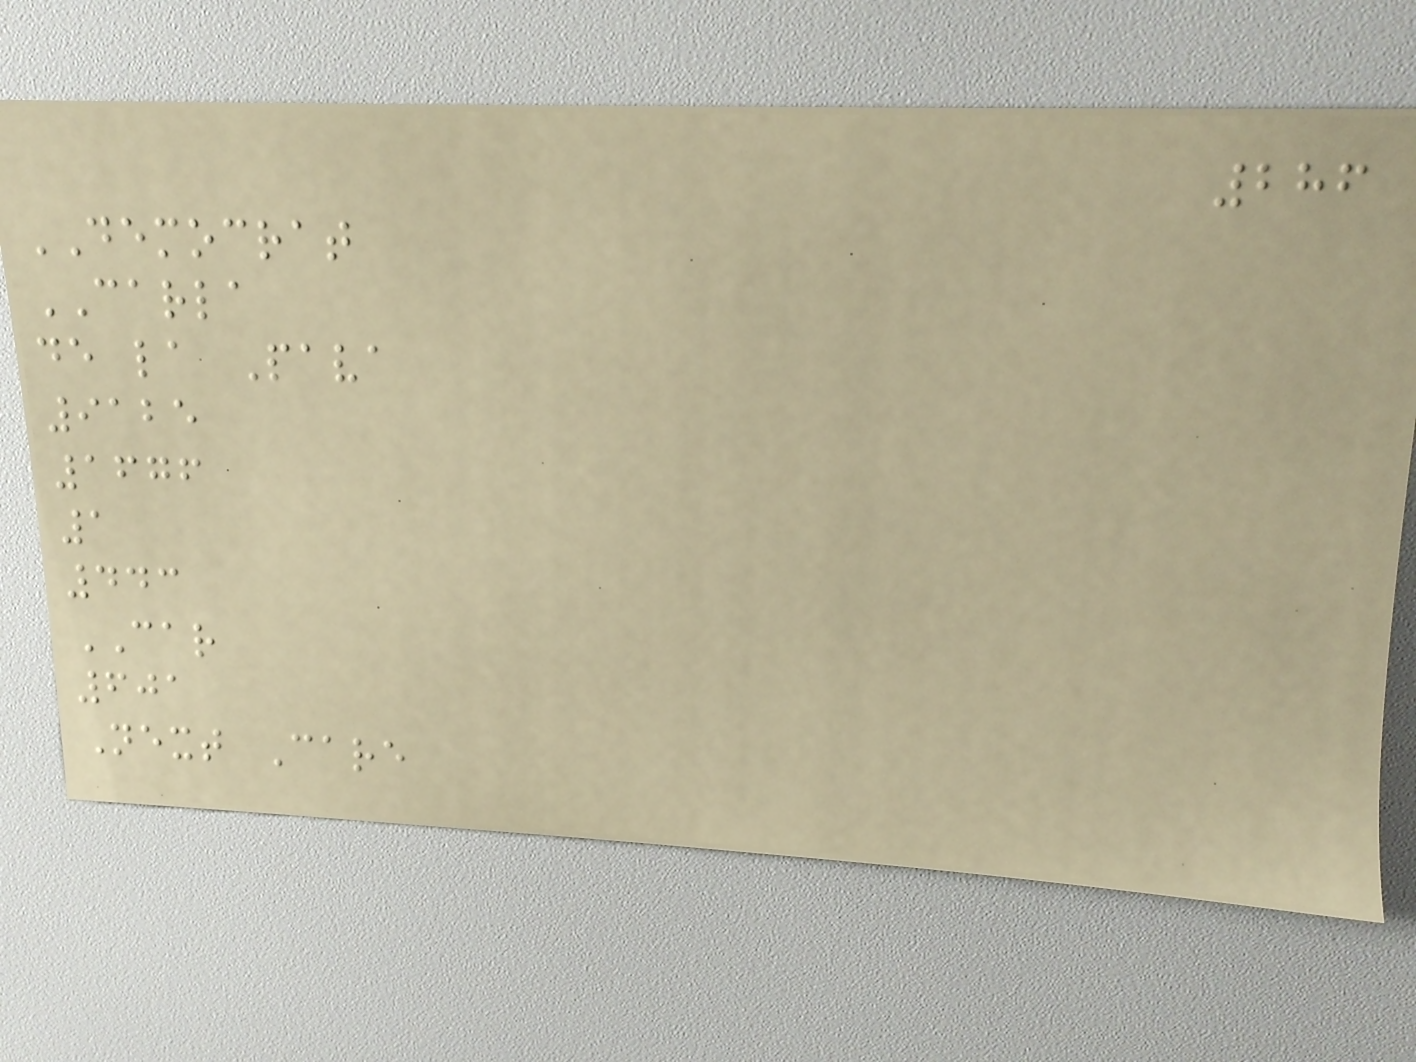286
DEMOCRAT
CARLA
de la Pava
9125
1676
1
443
CAR
601
Next Care
